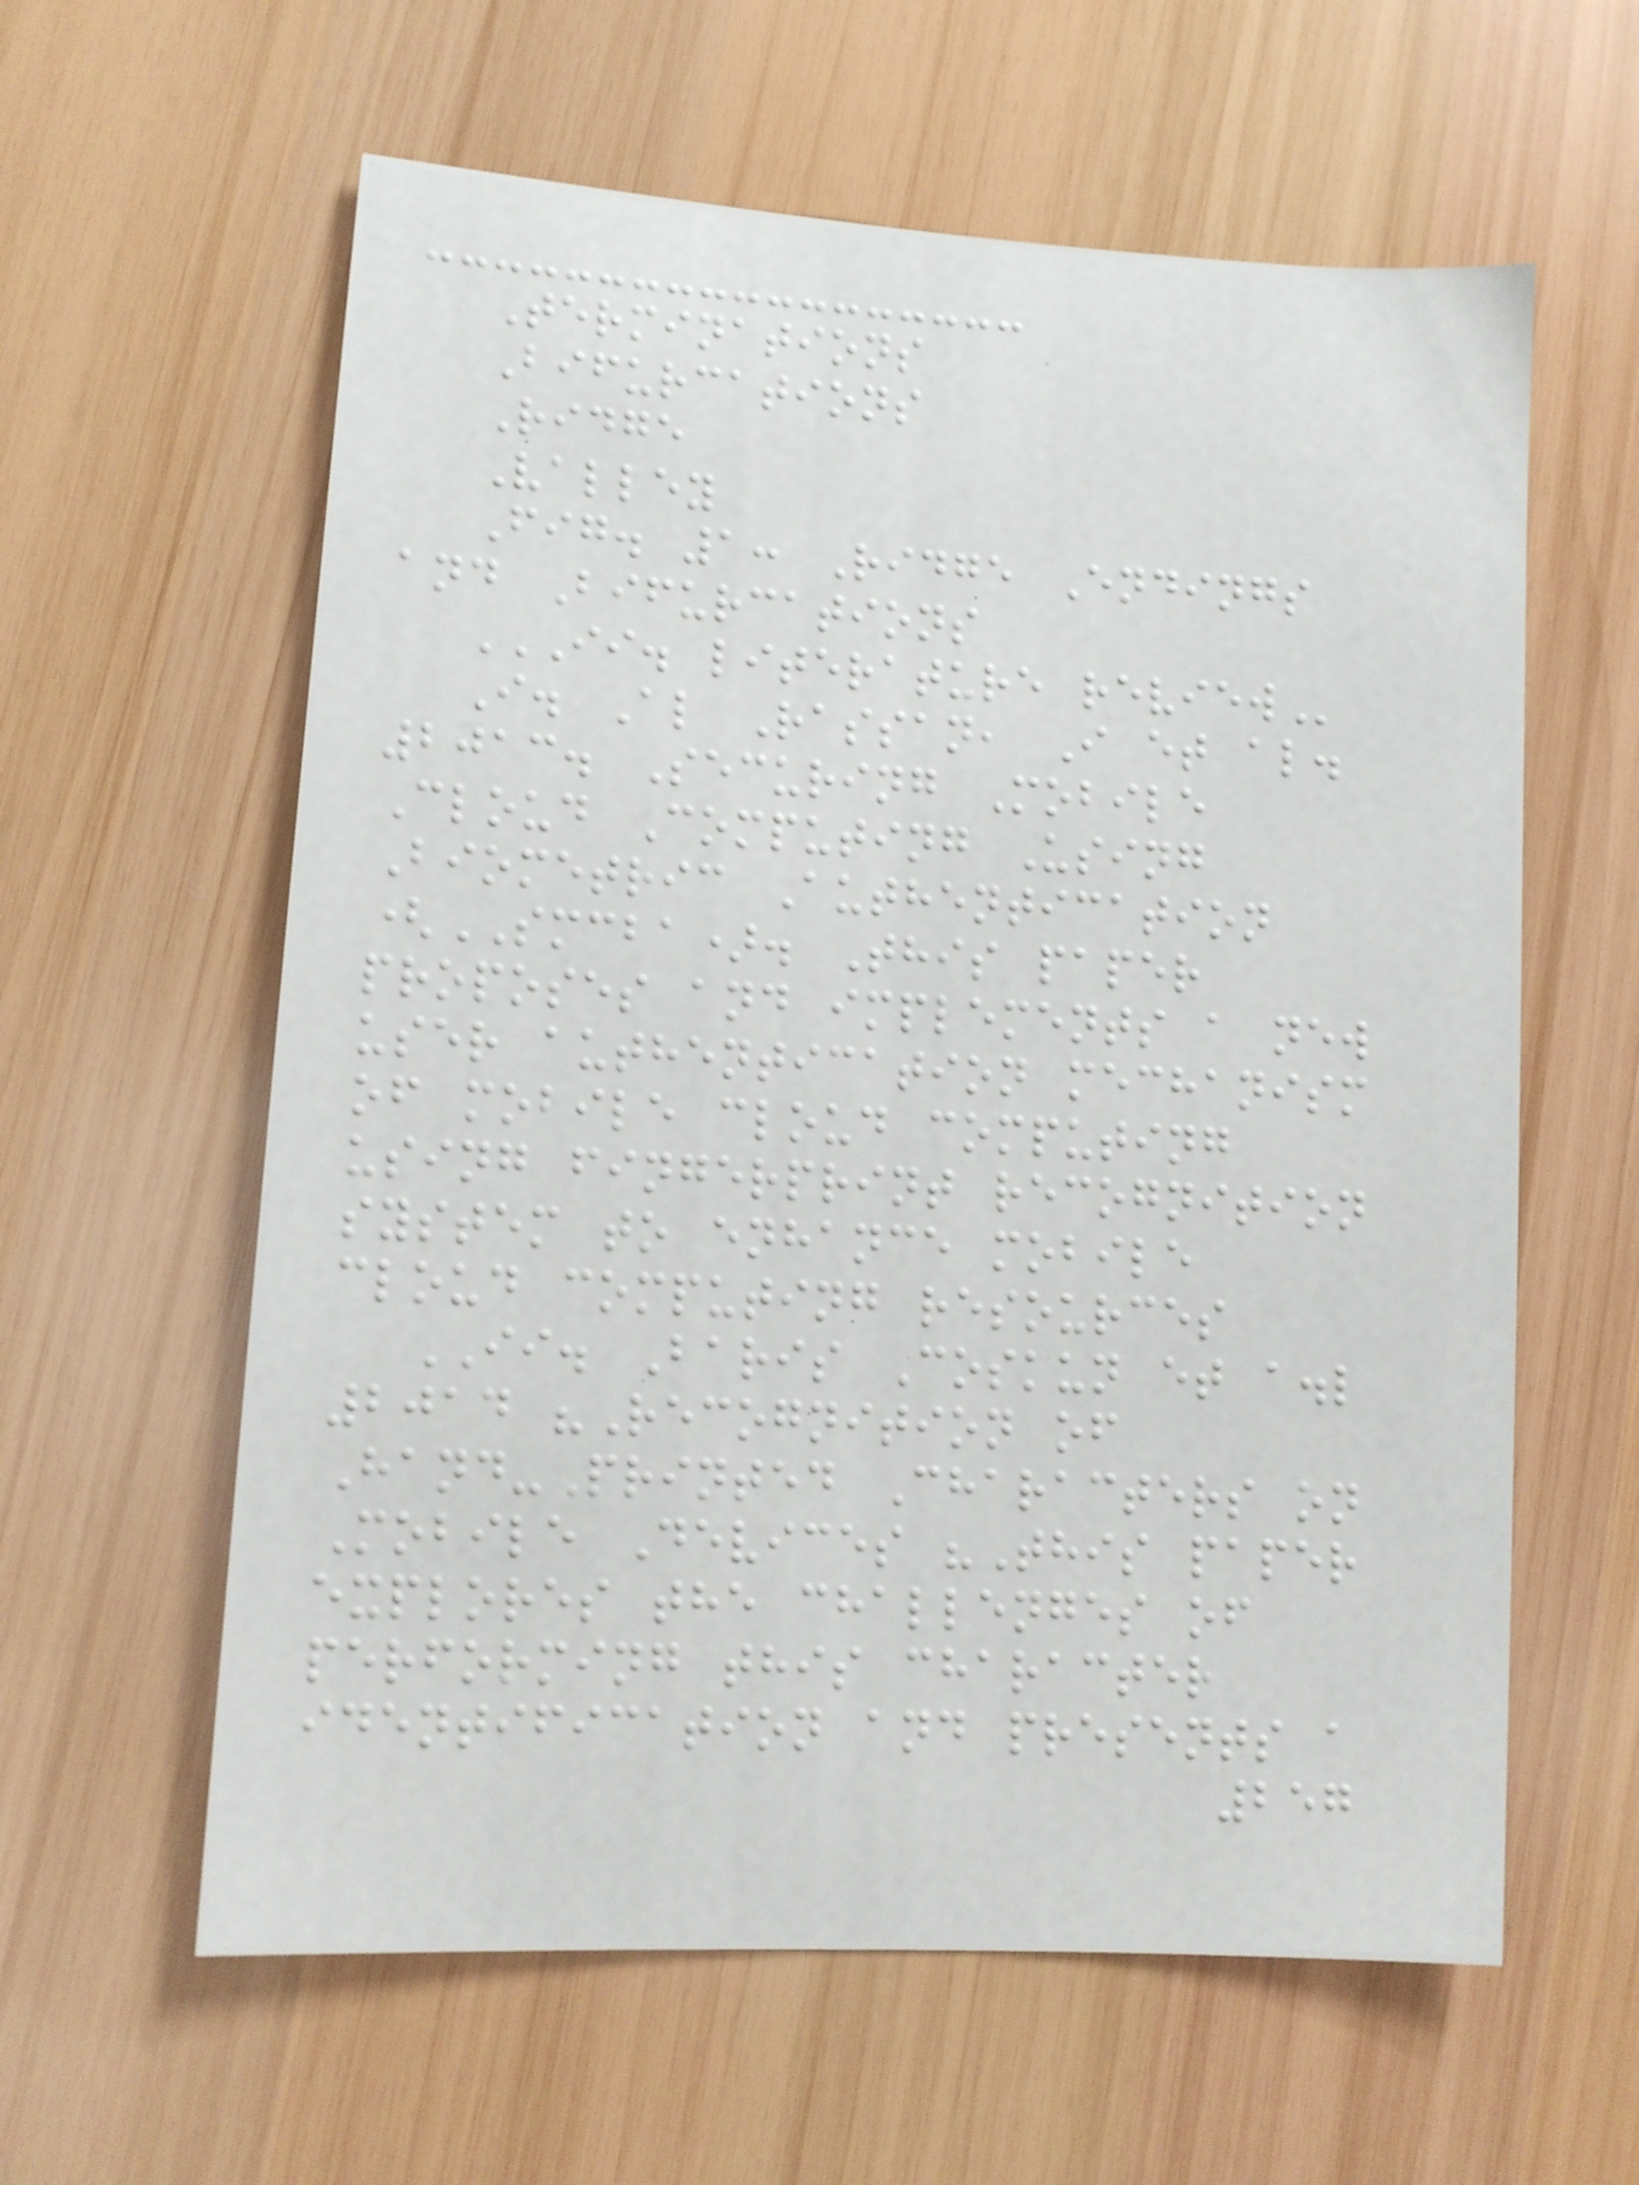Terminations
Bifurcations
Ridge
Valley
Fig. 1: Ridge Endings
and Bifurcations
II. LITERATURE REVIEW
I. Al Rassan, I et al.
2013. Securing Mobile
Cloud Computing Using
Biometric Authentication
(SMCBA). This paper
proposes and implements a new
user authentication mechanism
of mobile cloud computing
using fingerprint recognition
system to enhance mobile
cloud computing resources
II. Baris Coskun et a.l
2014 "Recognition of
Hand-Printed Characters on
Mobile Devices "This paper
explores the challenges of
performing this character
identification and presents a
257
